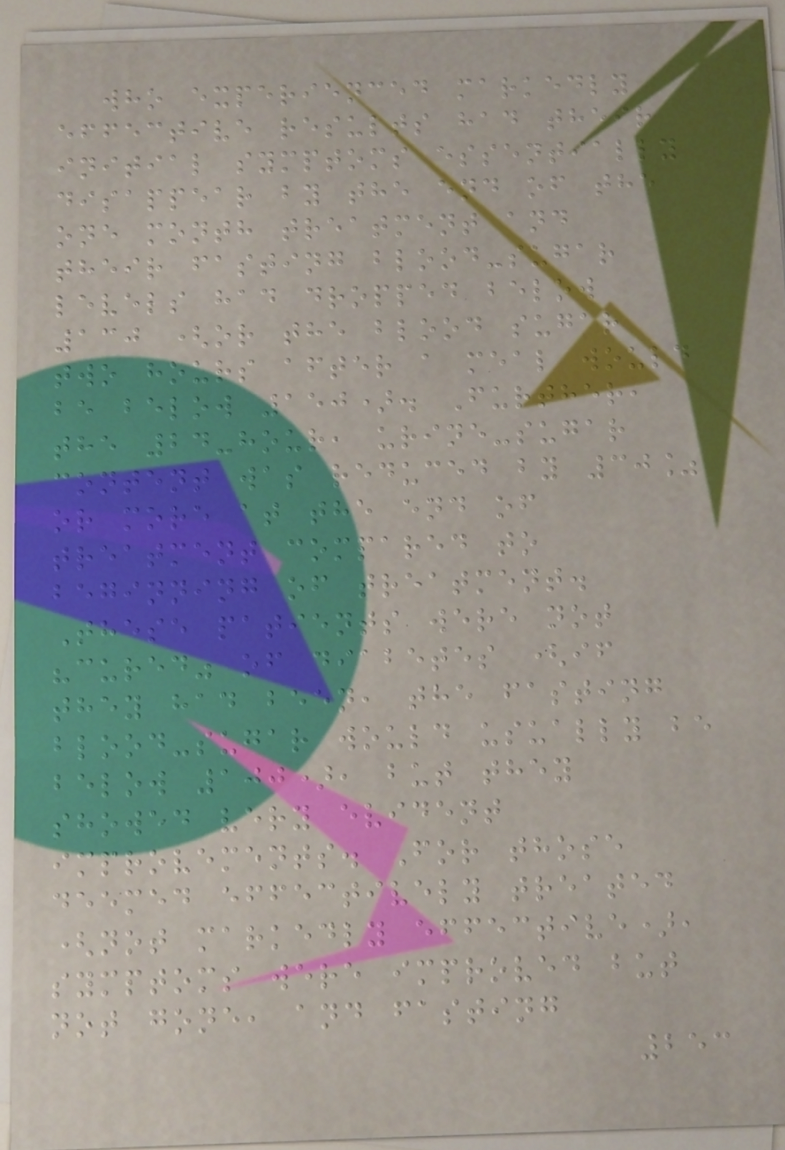who experienced markedly
effective results had their
initial symptoms essentially
disappear by the end of the
one month treatment and
their fasting blood-sugar
levels had dropped below
130 (or the blood sugar
two hours after a meal would
be below 150). Further,
the 24-hour, urine-sugar
content was reduced by 30%
or more at the end of
treatment compared to
beginning of treatment.
These patients were not
"cured" of diabetes (if
they had been, the fasting
blood-sugar would usually be
below 100), but they
showed very evident
improvements. For those
deemed effectively treated
(not markedly effective),
symptoms were improved but
not gone, and fasting
253
